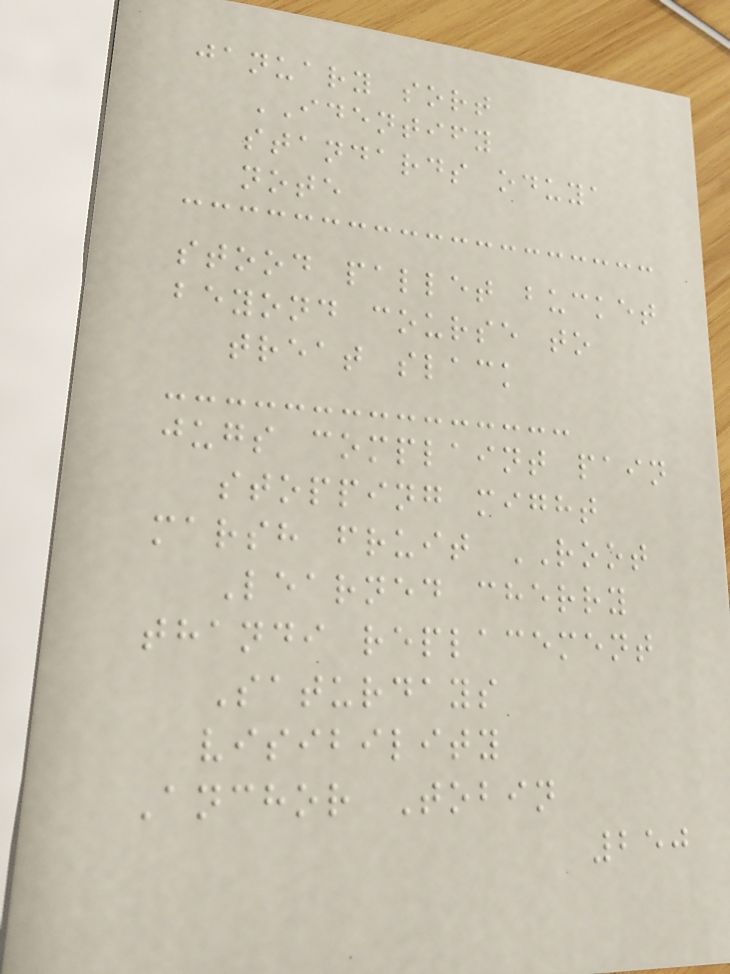january sort
IDENTIFY
standards oduya
note
stood pallet bucket
beyond course to
treat slack
jugs complaint pain
stopping might
marsh fruit ROOT
Learned cherry
thandi replacement
Saturdays
visibility
Anchor Tobin
250
